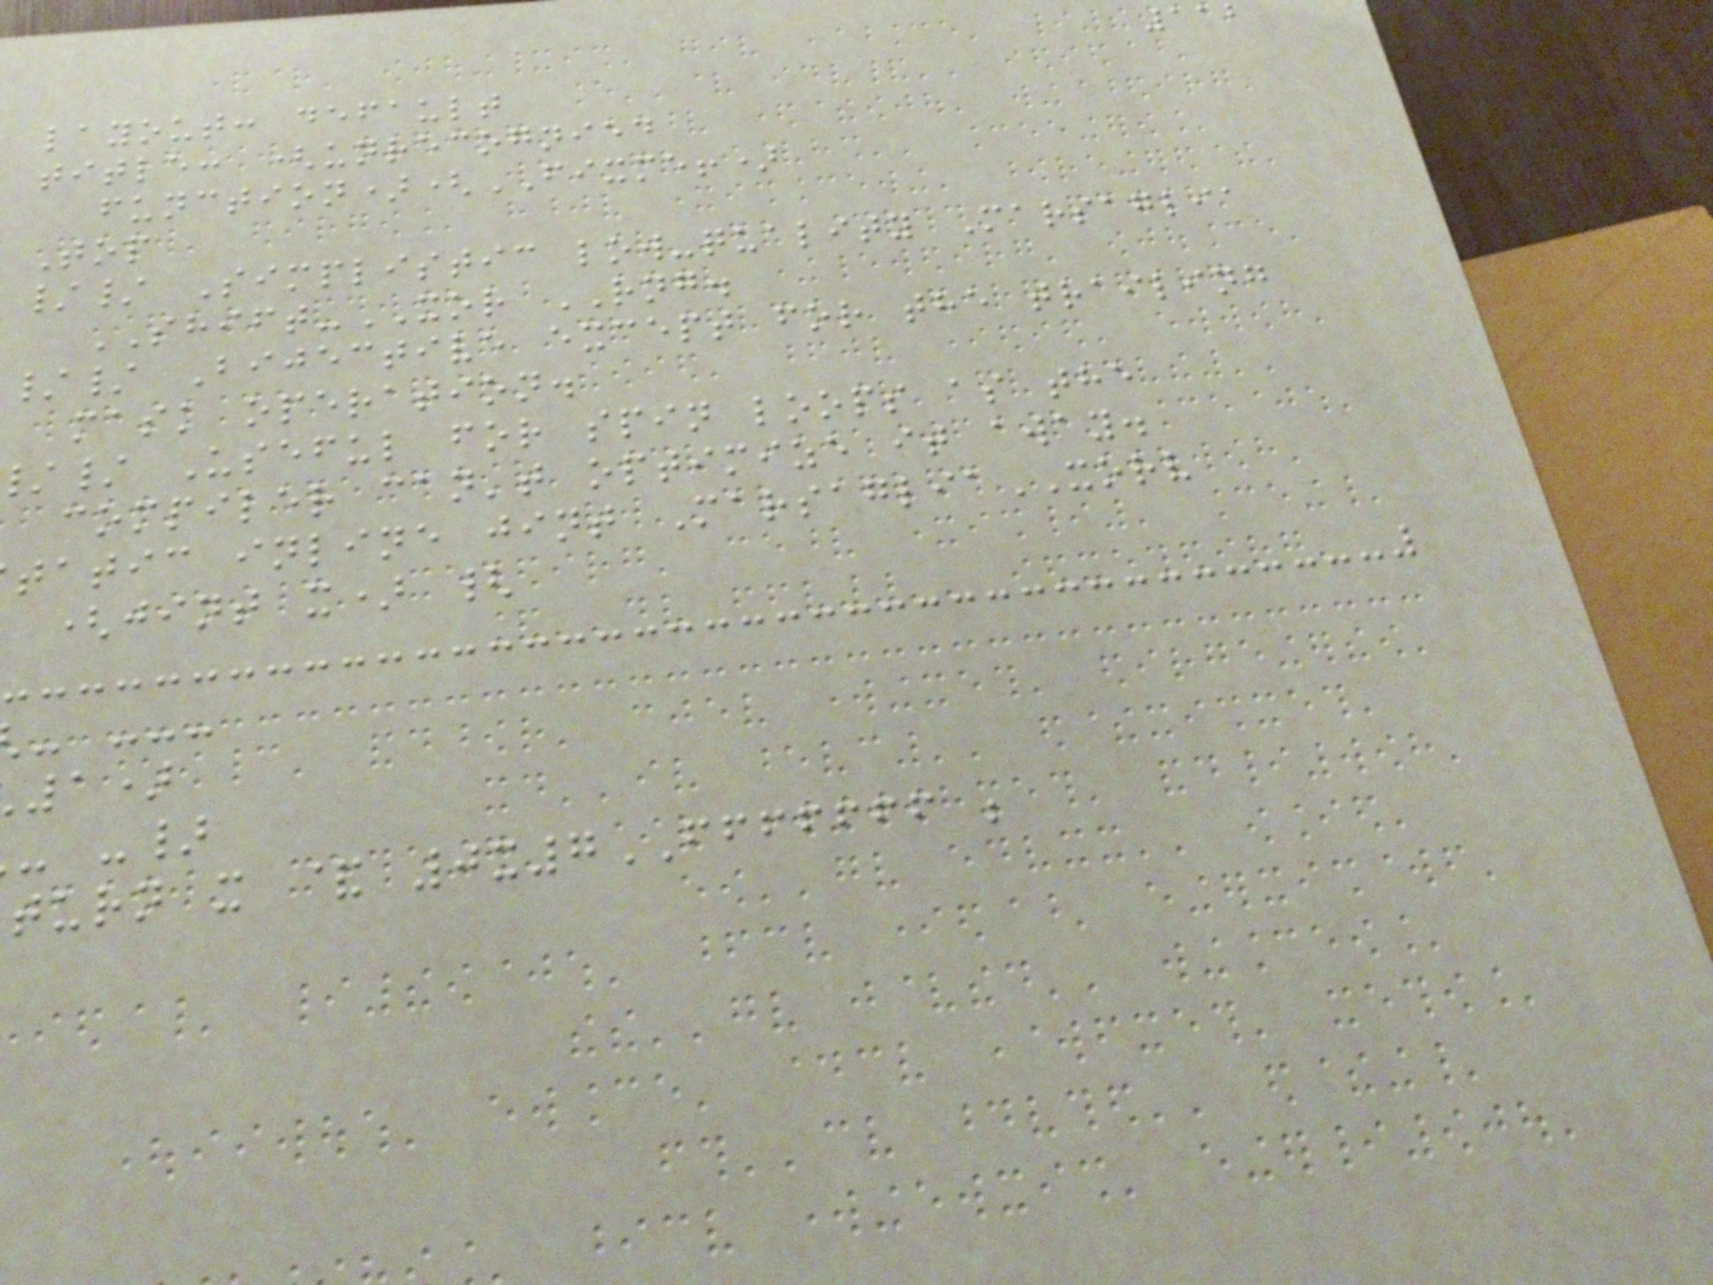112
layout: default
title: (unrecognied
function)(FIXME!)
Top
// Simplistic low-quality Marsaglia
SHIFT-XOR RNG.
// Bijective except for the trailing
mask operation.
/ Useful for spin loops as the
compiler can't optimize it away.
tatic inline jint MarsagliaXORV
(jint x) {
- ---
1)
- -}
turn x & 0x7FFFFFFF ;
